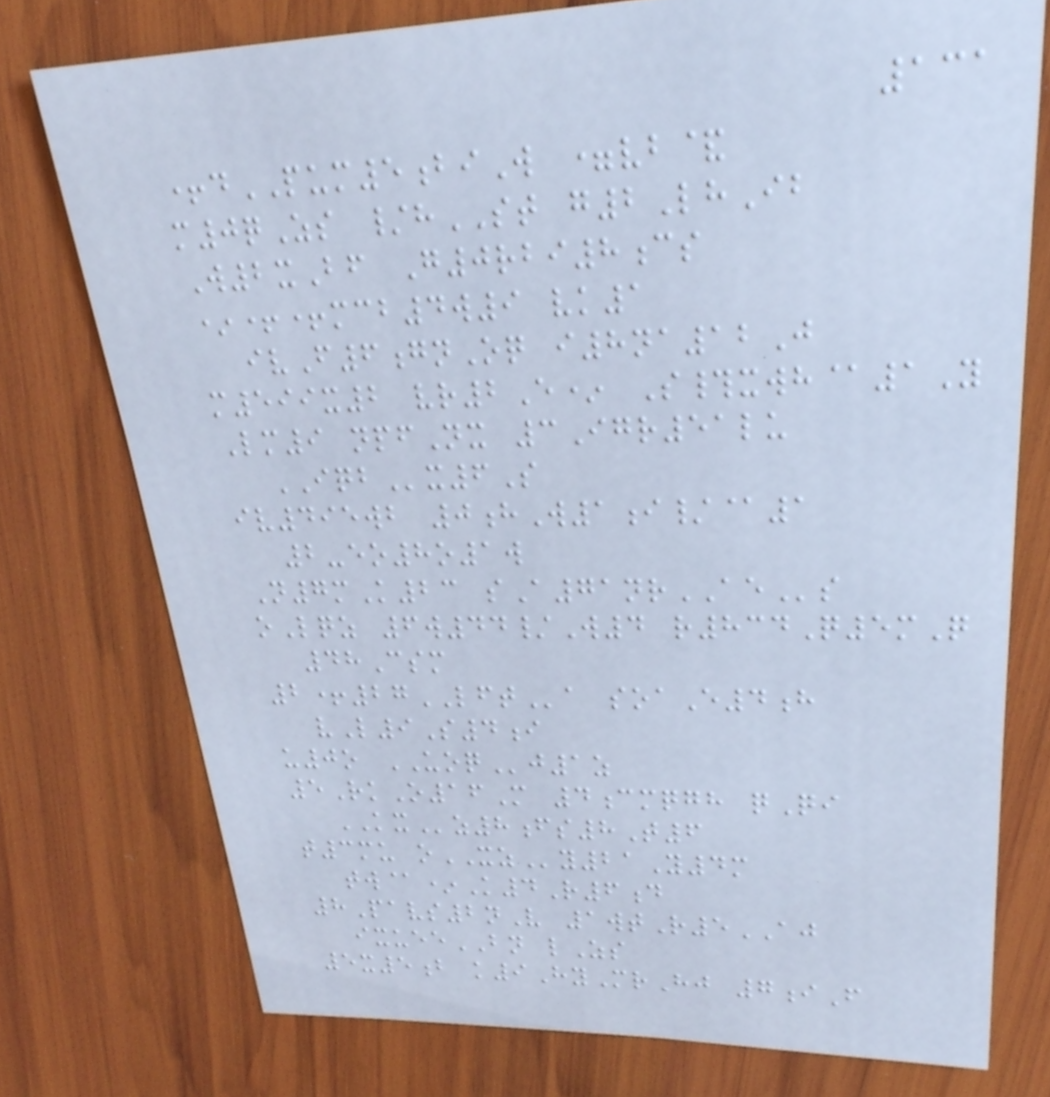131
+dPUM5biW =vb&
m0qZs /hST g2LhIb
W2xBf G0rbi8cs
*++mcb4w9 vk1
ivF6gnOq i8na12J
m599x2 vr2E* S#xwh@1Y
Lm9 npfNx 3Igr51lu
IQBx6S
iv495wb 0hW1i/@1
2-eo8o1w
N7mK23 sA71nrAEs
oLqz 6w44/W4 r834Q5mQ
48Csm
2+27LFTa soaE4h
vL9S4i
u0o UOQj1z
5RkO16M 4cmqgh qQi
KXz8fs8T6
t3mu oXZy21Y4m
tw@*K4R6d
8Pavs2nV 1wtR5AJ
ixueeBN lZs
5x5b k9HyMrHj 7iF
